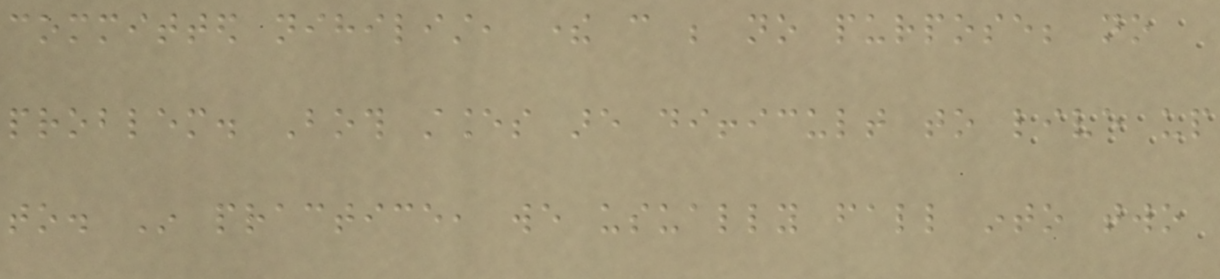committed nihilist, there can be no purpose; no
problem. Both stances are difficult to live up
to. In practice, we usually fall into two
